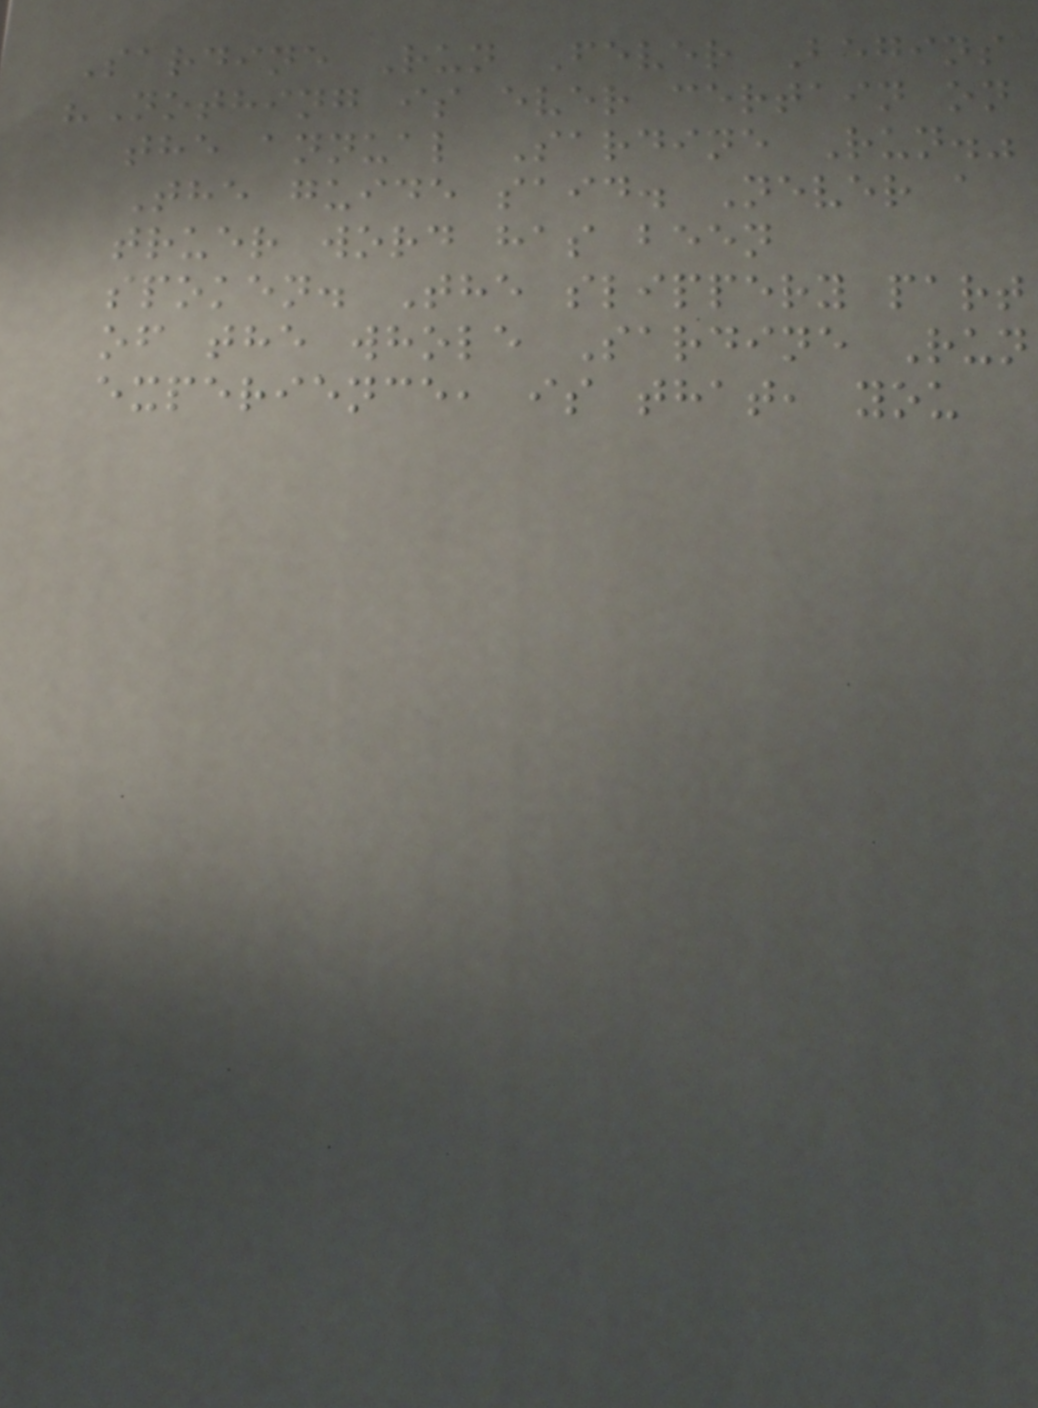Sardine Run Fever Begins
"Nothing is ever certain on
the annual Sardine Run."
The guide said. Never a
truer word has been
spoken. The slippery part
of the whole Sardine Run
experience, is that, you
